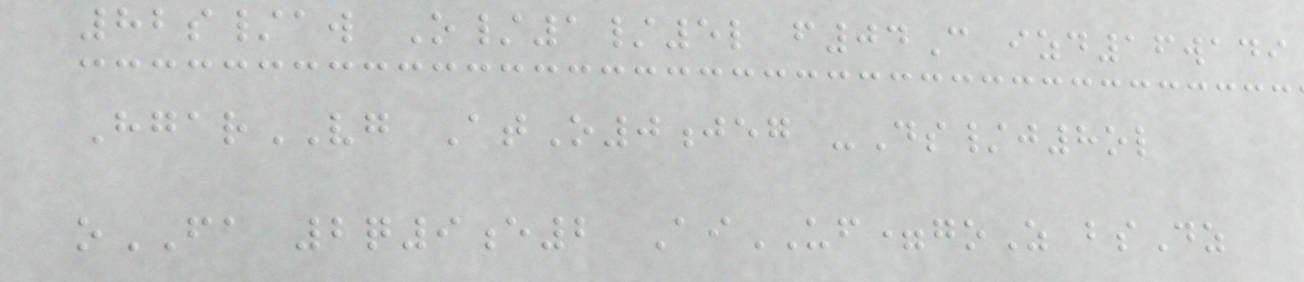82s/aw O/1/5l f04C izd16wadi
HgarVG AtO0jeg -Ds/j8ol
oFA 2q9e2 AiUF=goZ bsDz
